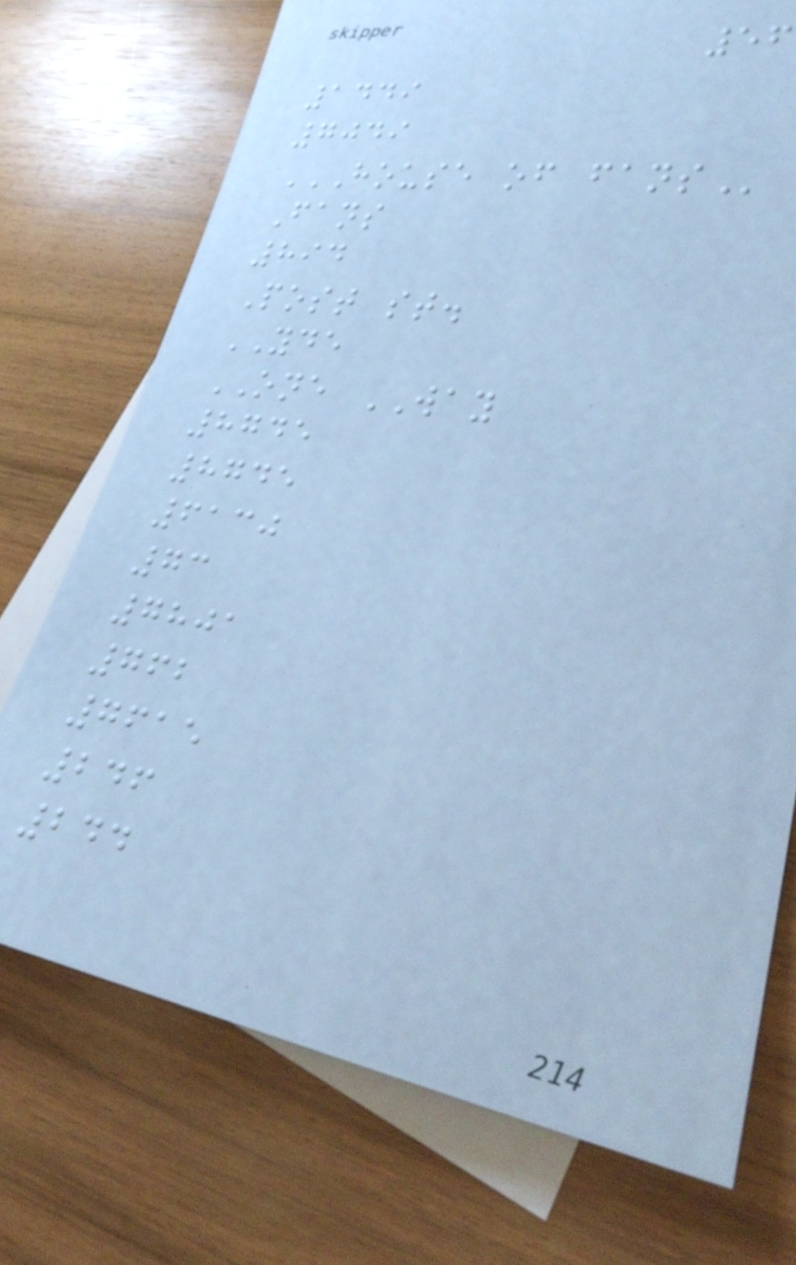56
1449
7049
HOUSE OF FANS
Fans
894
Post st.
YDE
ONE WAY
8745
8745
6130
73
7801
762
7615
246
244
